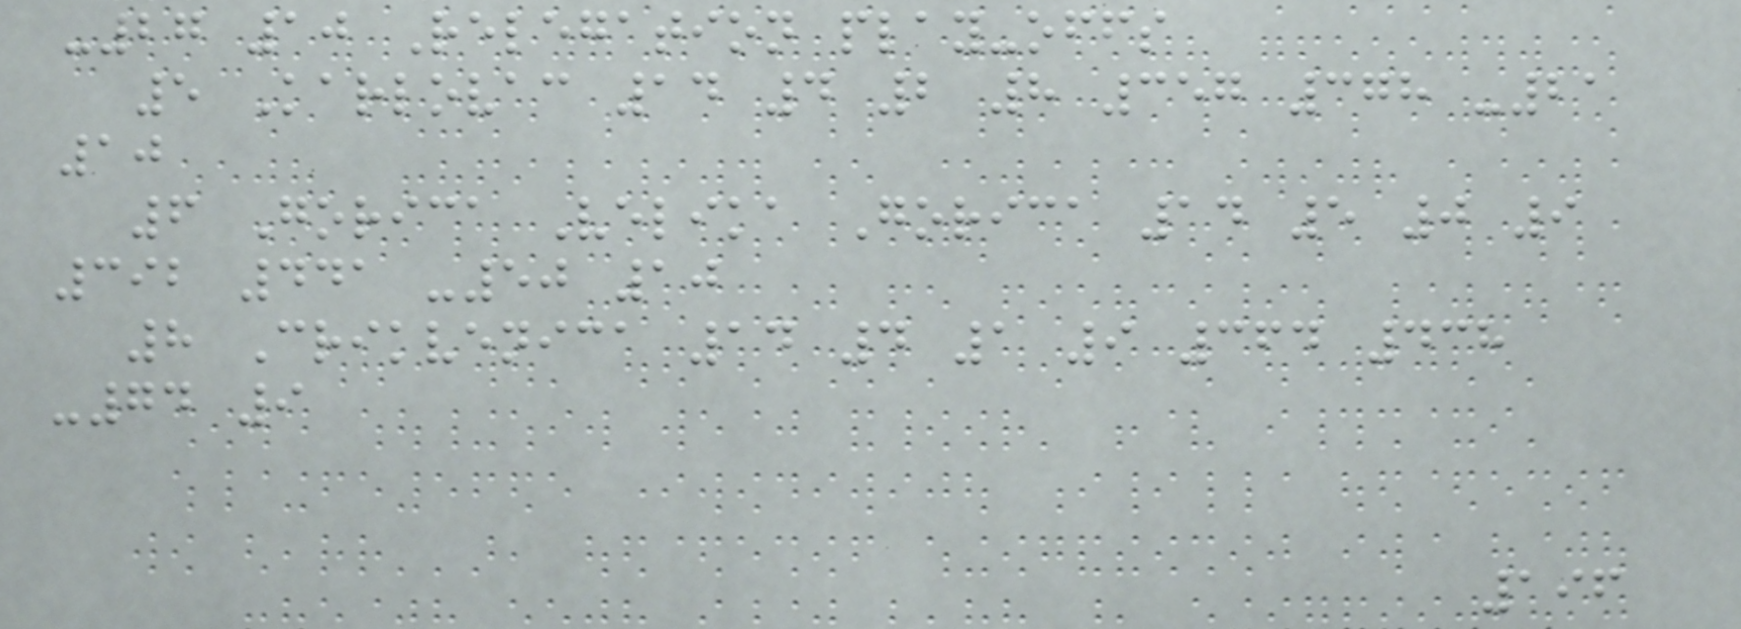-27 10 Relegation play-offs
5 Karlovac 14 4 2 8 357 378 -21
10
6 Gorica Velika Gorica 14 5 0 9
392 441 -50 10
8 Crikvenica 14 4 1 9 364 438
-74 9
196
